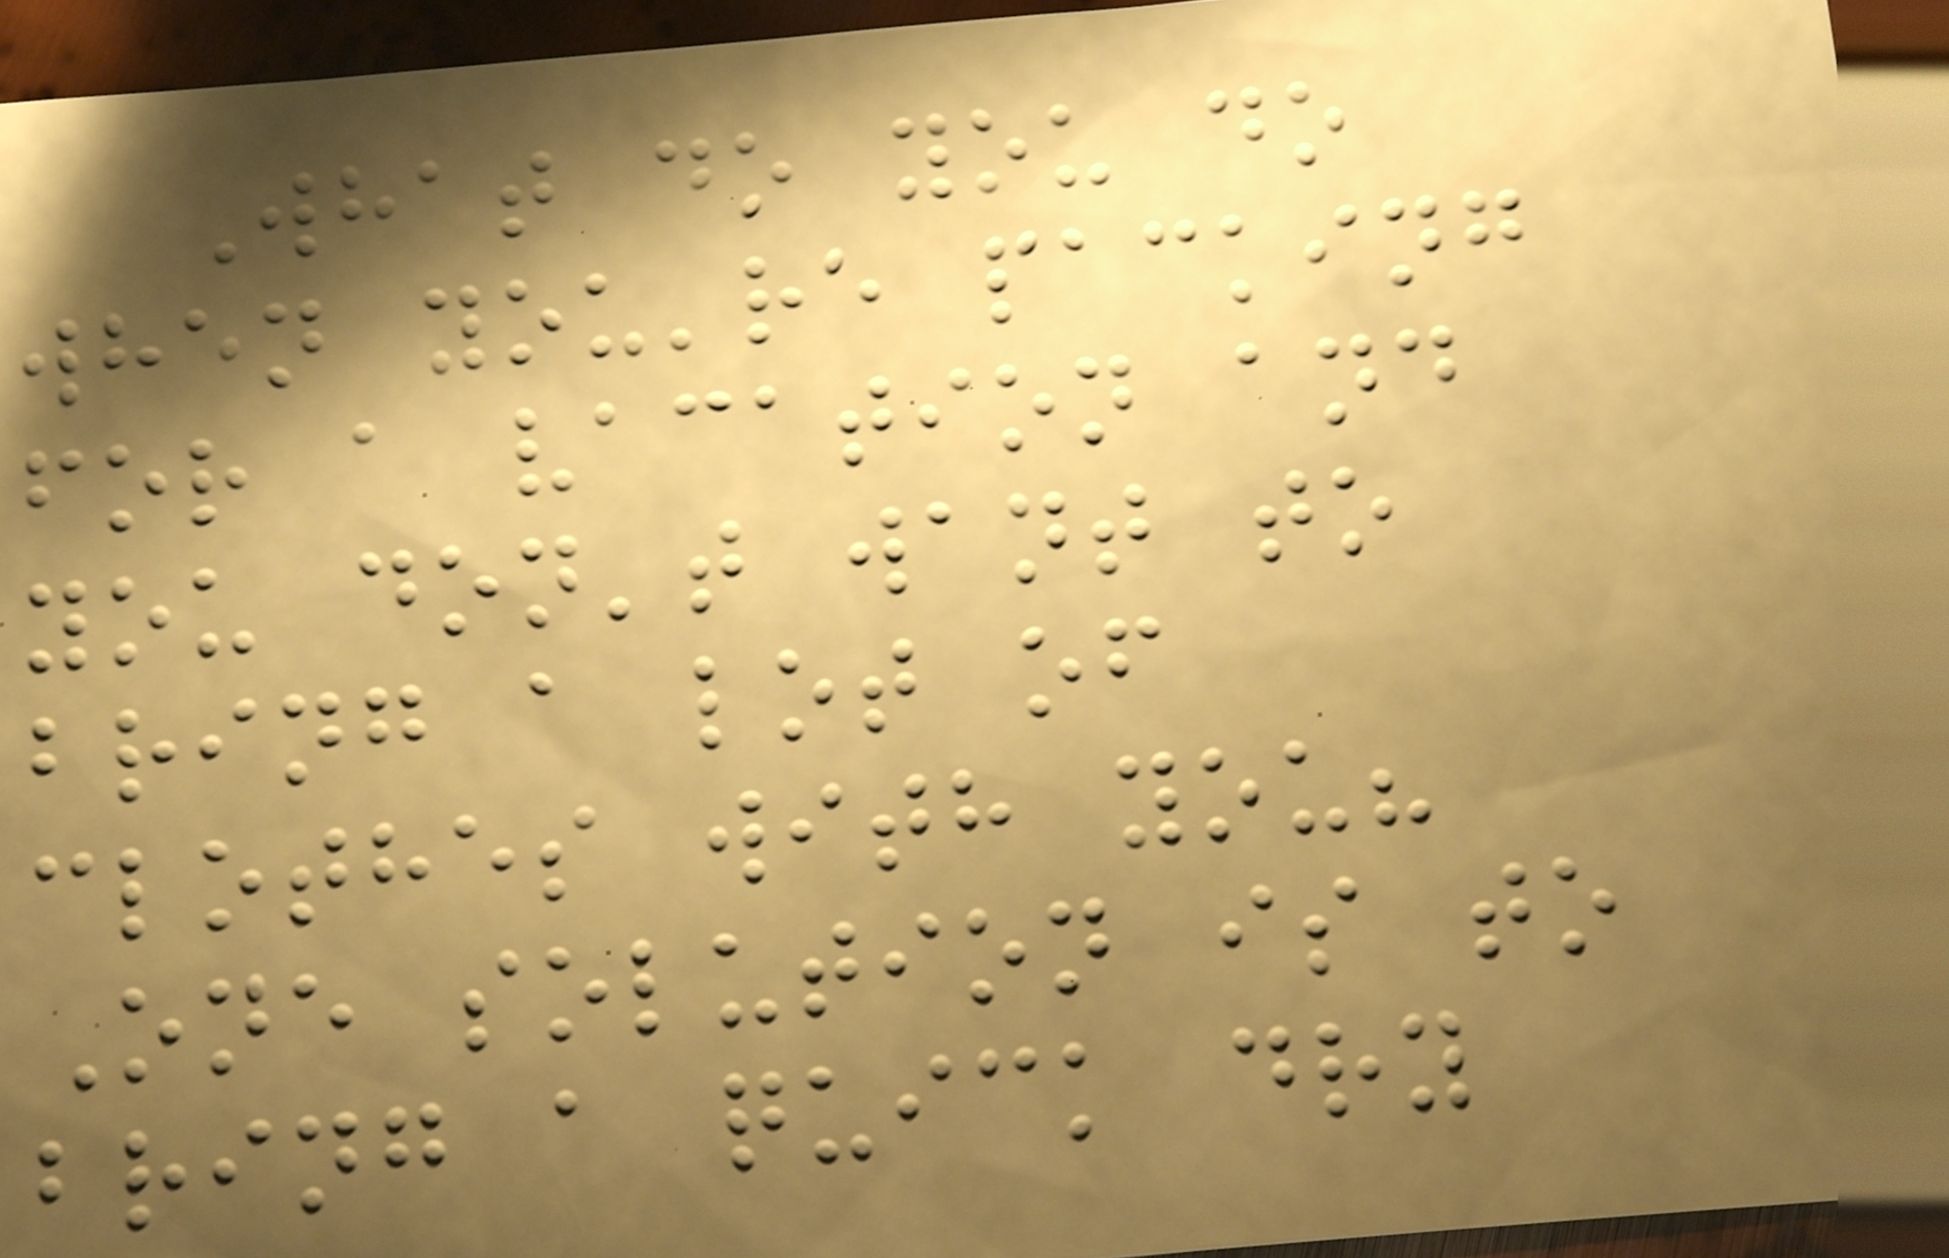What do you do
when you're packing
for a vacation and
you don't want to
bring a lot of
clothes with you?
One solution is to
bring a quick dry
